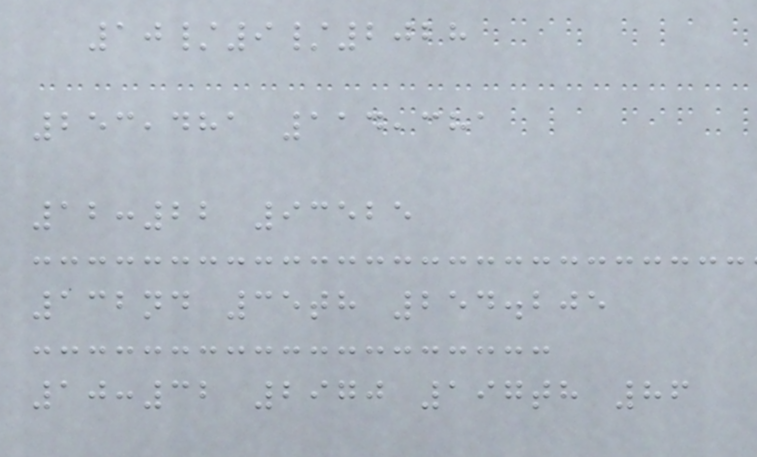10/9/2028
253,481 114,381
12:22 93525
132nd 35th 254.205
10:32 2970 197th 86
